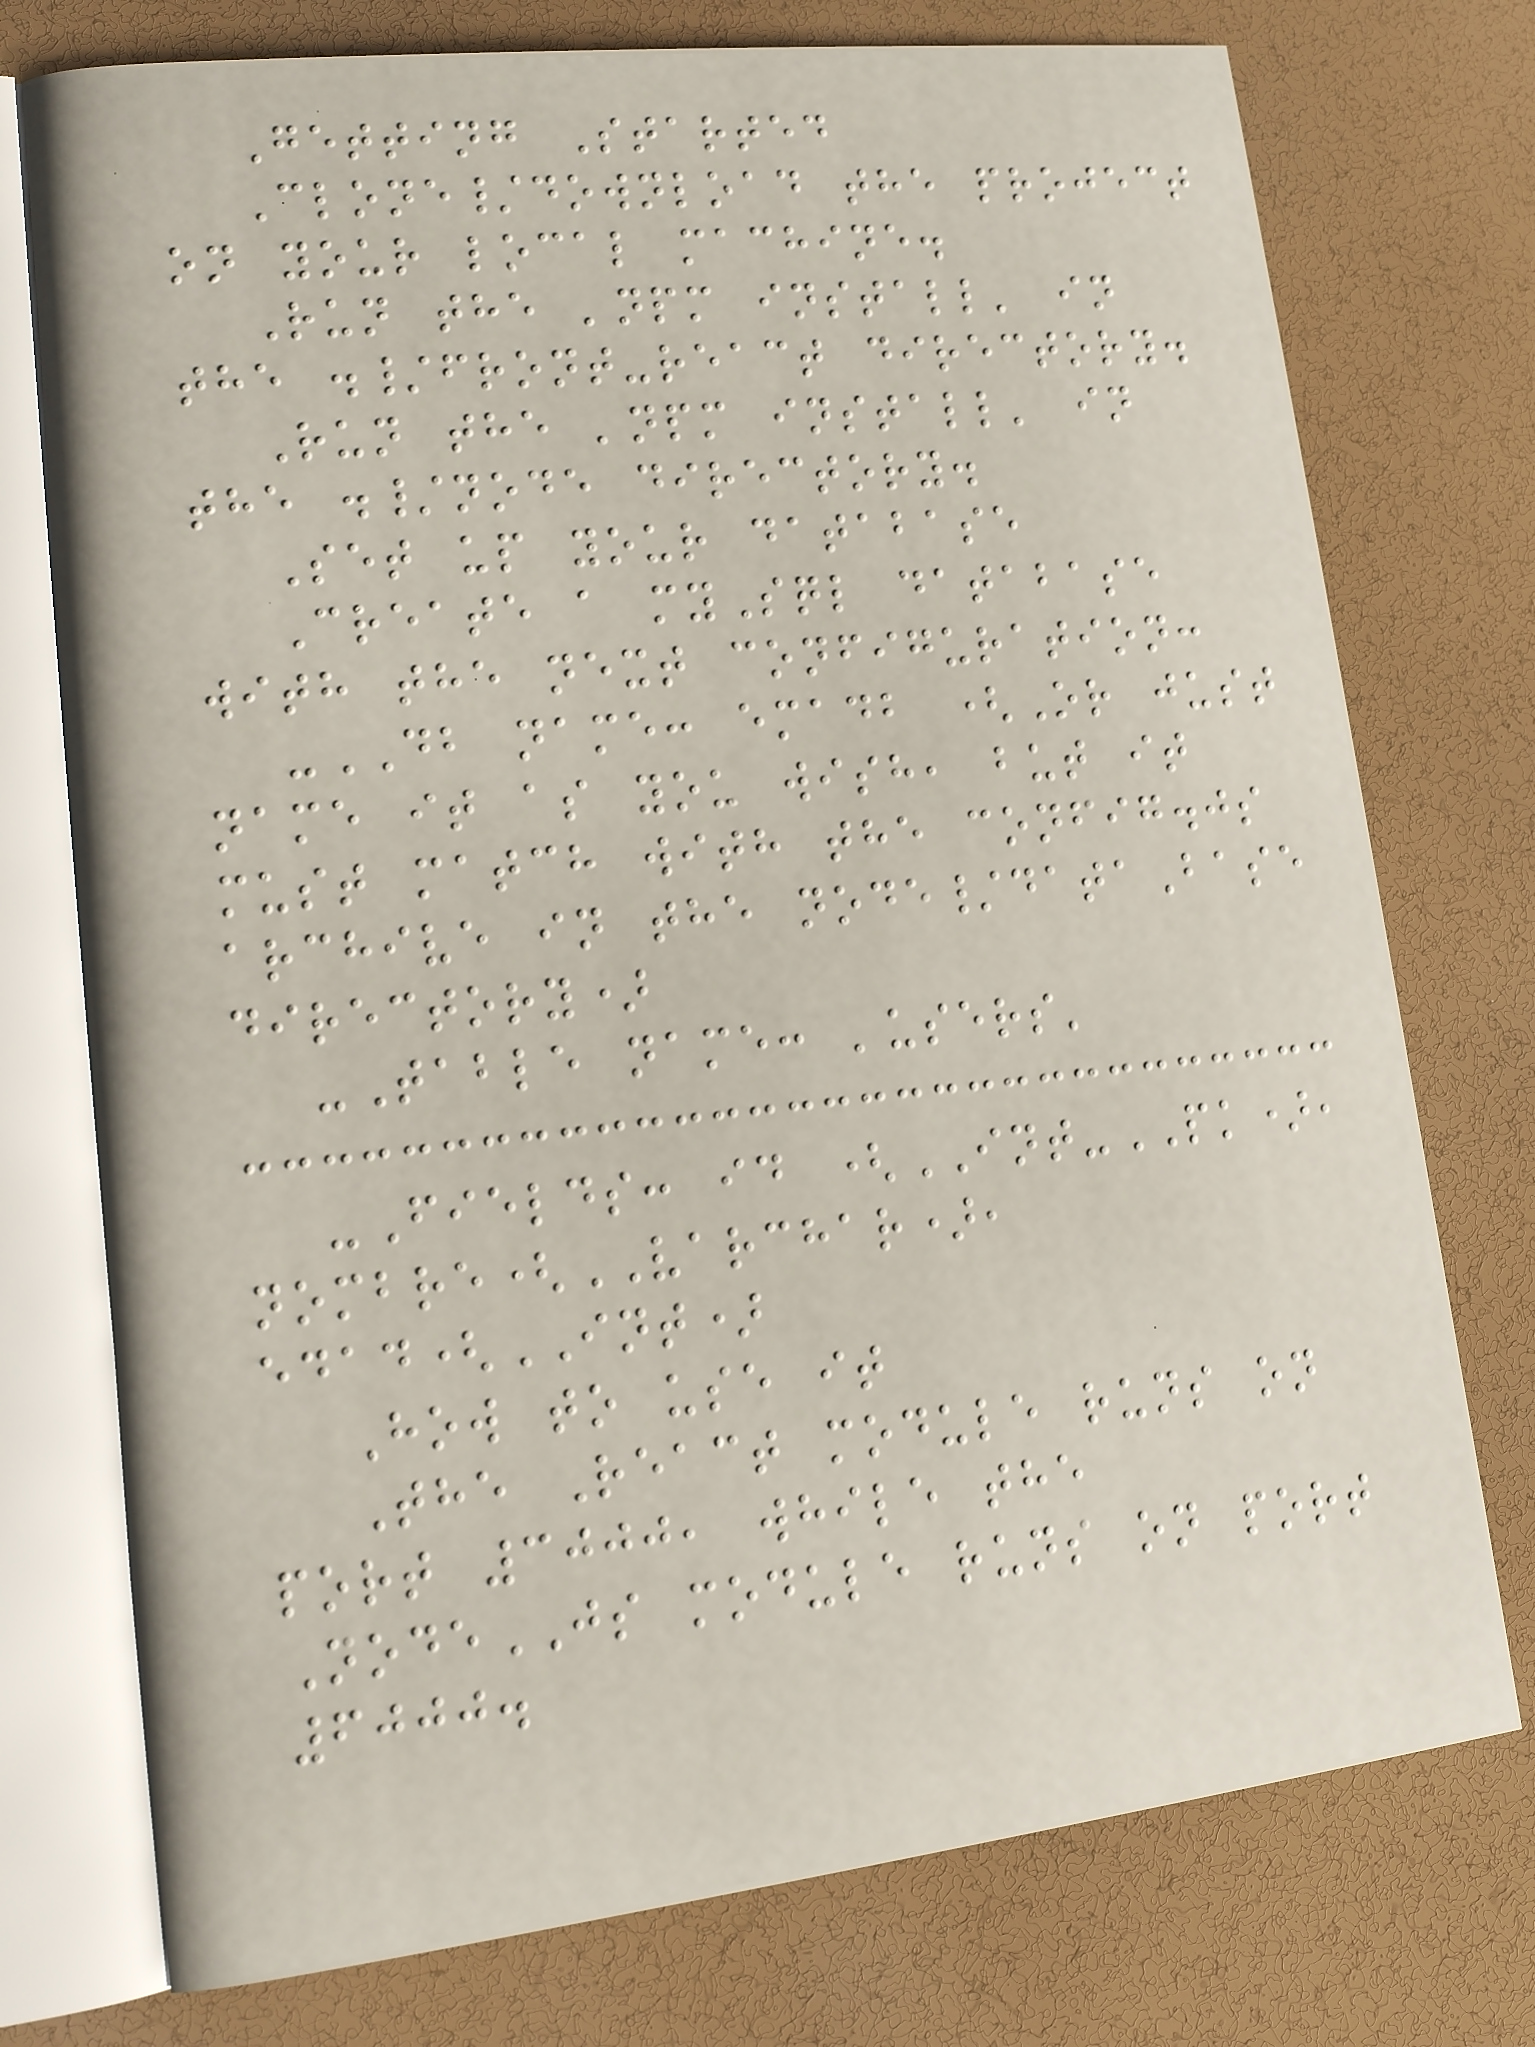Getting Started
Clone/download the project
on your local machine.
Run the 'npm install' in
the ./front-react directory.
Run the 'npm install' in
the ./node directory.
Set up your database
Create a mySql database
with the next configuration:
-DB name: emadb (Or just
name it as you wish, but it
must match with the config.js
archive in the node/dataBase
directory)
-Table name: 'users'
-Fields: id (INT-PK),
nombre(VARCHAR),
edad(INT)
How to use it
The React module runs on
port 3000, while the
NodeJS module runs on port
6000.
